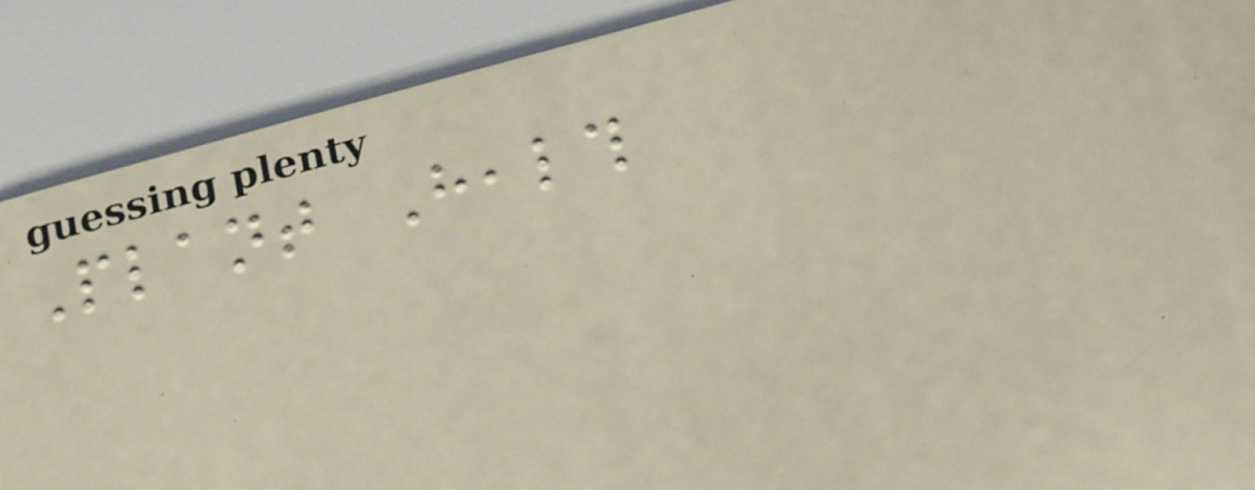Plant Health
